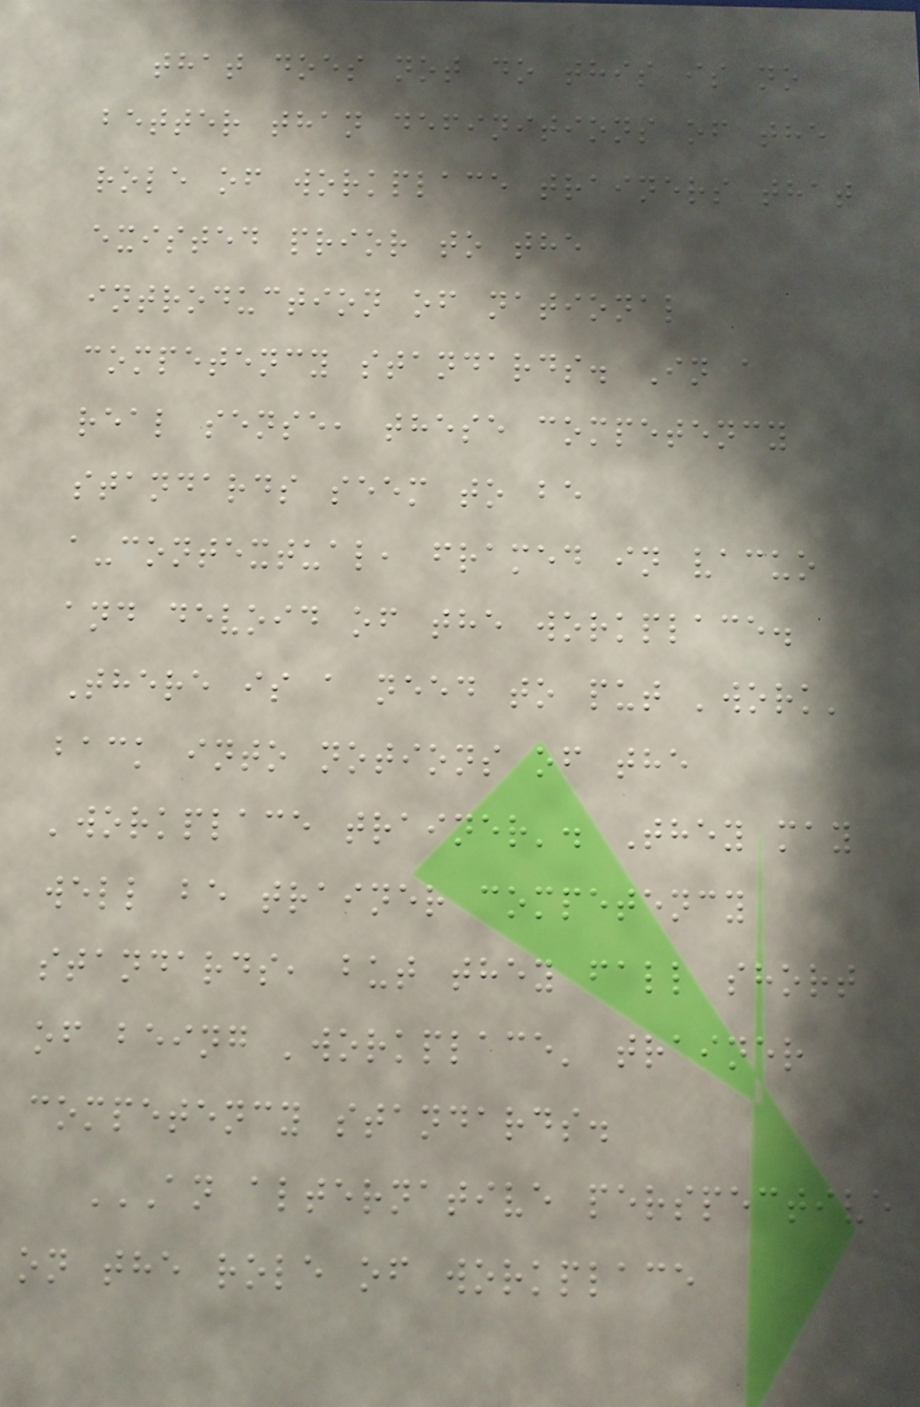that does not do this is no
better than definitions of the
role of workplace trainers that
existed prior to the
introduction of national
competency standards. In a
real sense, these competency
standards seem to be
a-contextual, framed in vacuo
and devoid of the workplace.
There is a need to put 'work'
back into notions of the
'workplace trainer'. They may
well be trainer competency
standards, but they fall short
of being 'workplace' trainer
competency standards.
AN ALTERNATIVE PERSPECTIVE
ON THE ROLE OF WORKPLACE
